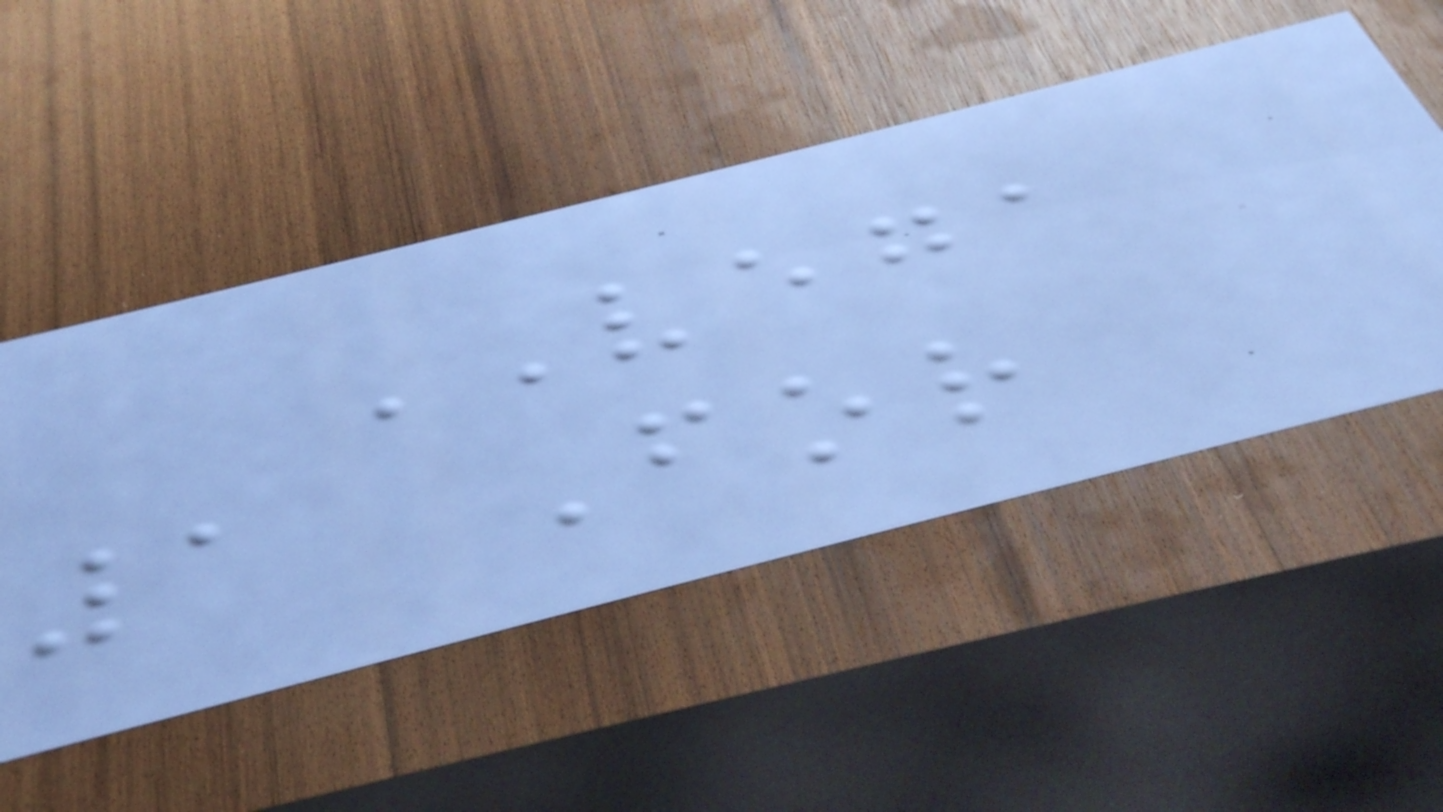VEGA
1 For
